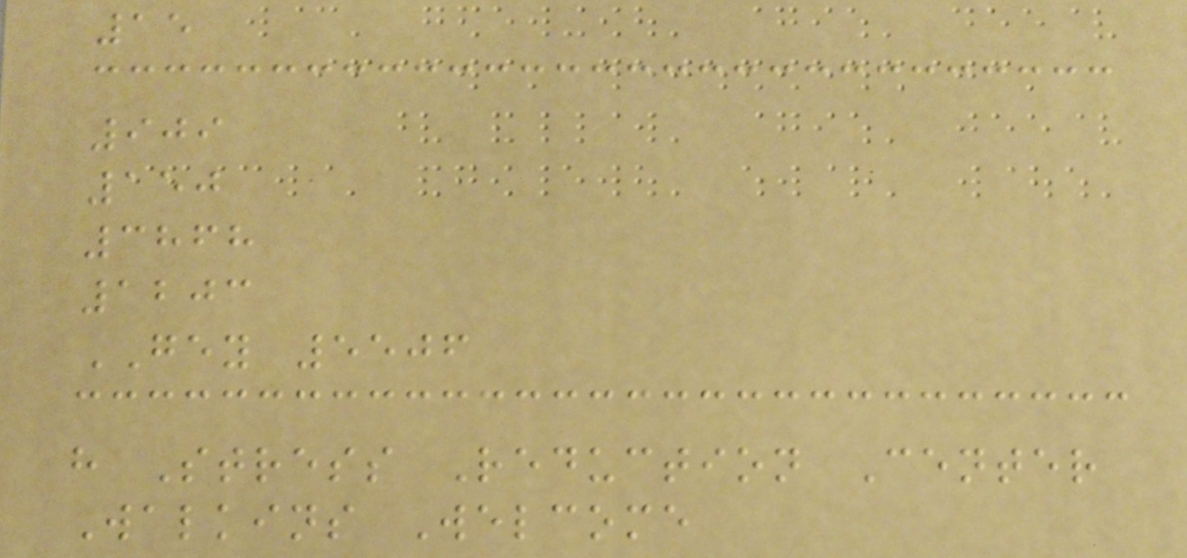15
909
150
3868
1203
GEY 5506
h Stress Reduction Center
Walkins Welcome
